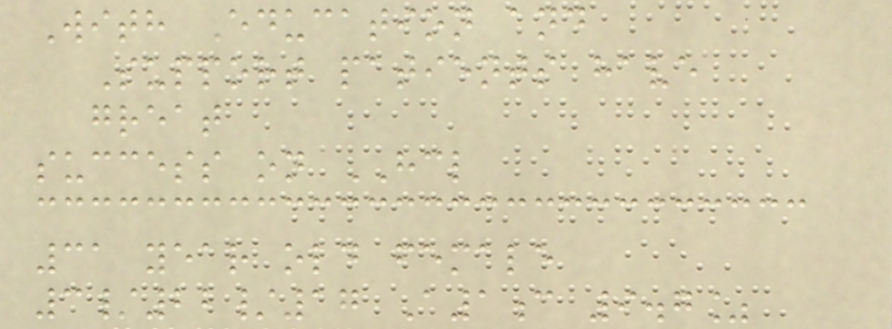With Education and
Support patients have
great
success on HCL
31 year old female
3/22/17 A1c 9.7%
